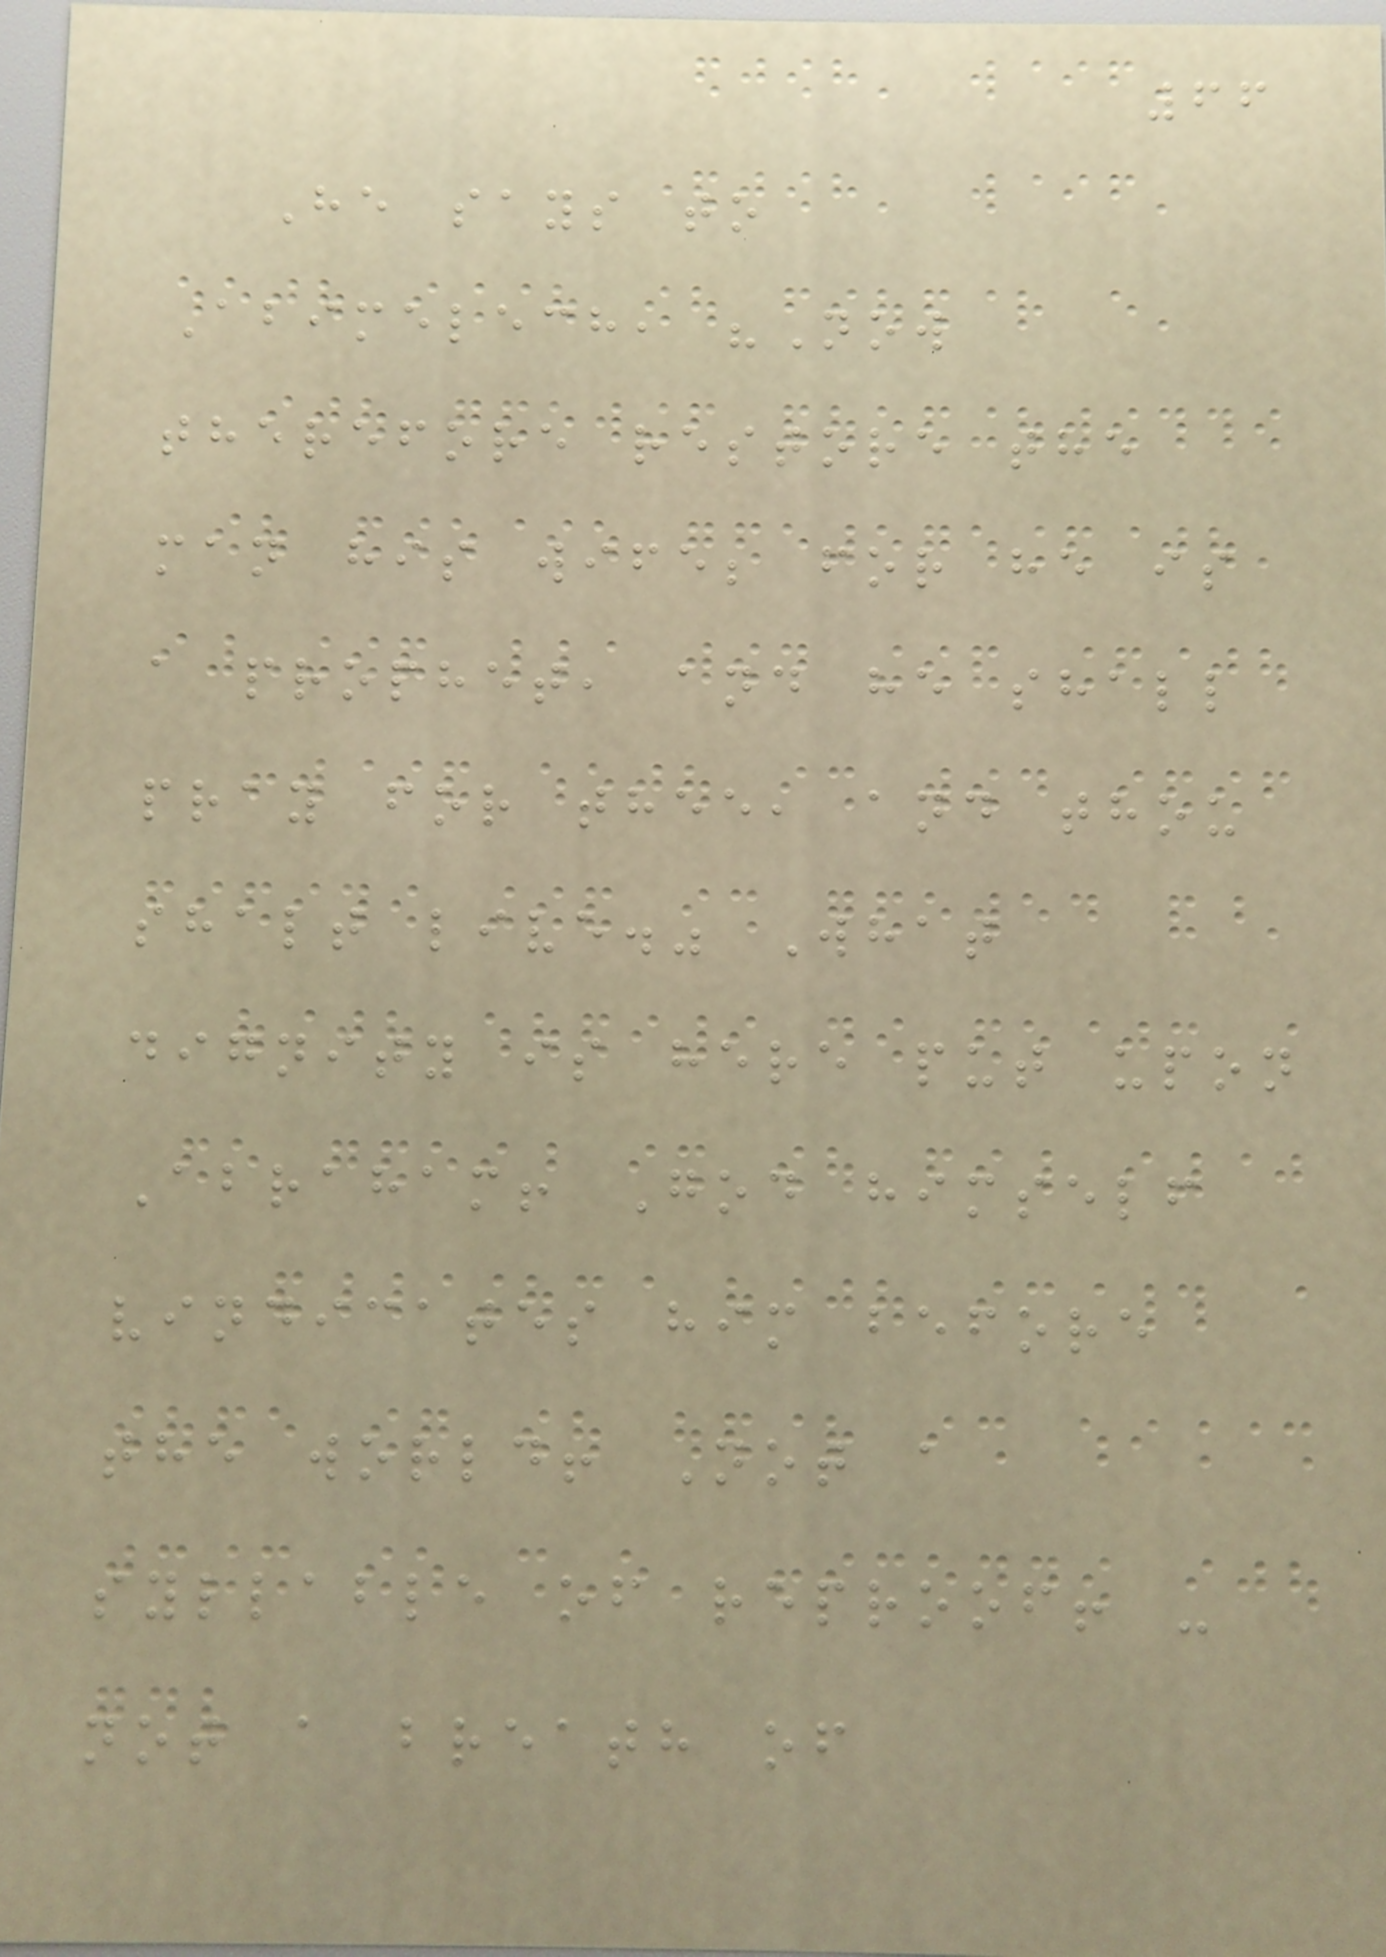66
He says to
Abimelech, "Now
therefore restore the
man his wife; for he is
a prophet, and he shall
pray for thee, and thou
shalt live." What
dignity is here put upon
Abraham! God himself
vindicates him before
the world! Not a
syllable of reproof! -
not a breath of
